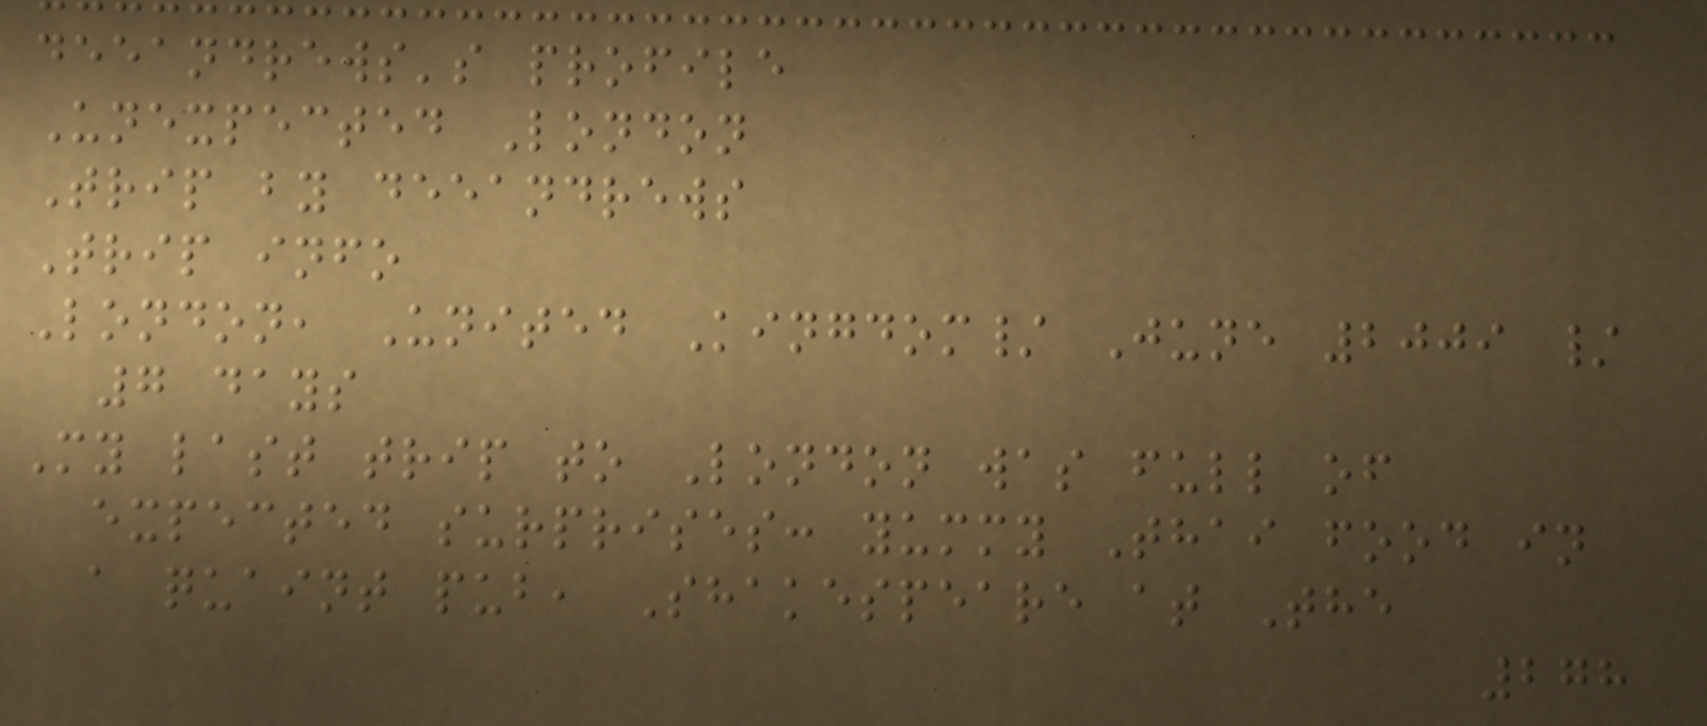deeandrews's profile
Unexpected London
Trip by deeandrews
Trip info
London, United Kingdom/ June 2009 /
7 days
My last trip to London was full of
expected surprises: yummy Thai food in
a quaint pub, Shakespeare at The
278
